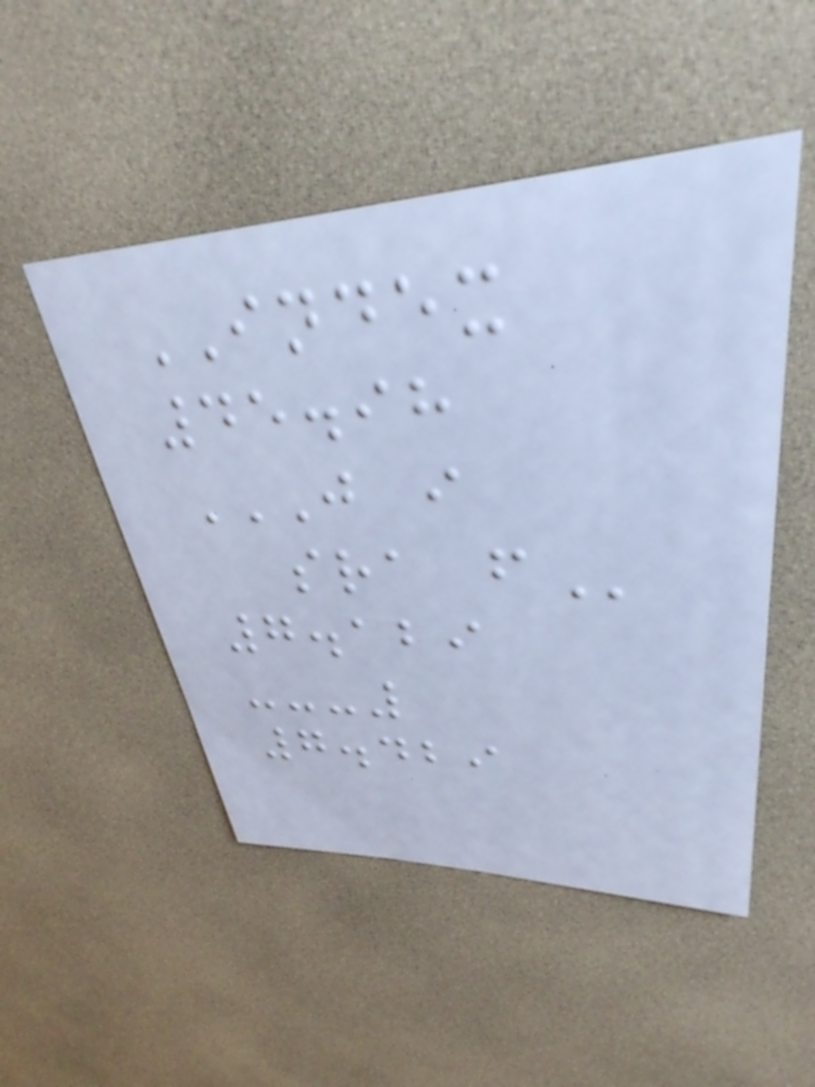INDEX
45.98
J I
SRA F
7.129
7.429
